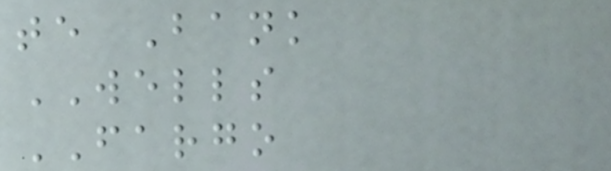te Bank
WELLS
FARGO
